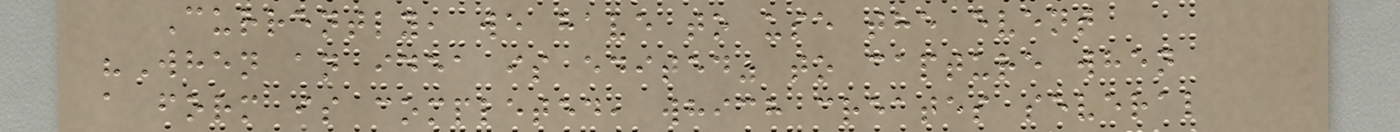Currently, we have to use the event
"When an idea is edited" to capture when
a form is completed, which creates several
